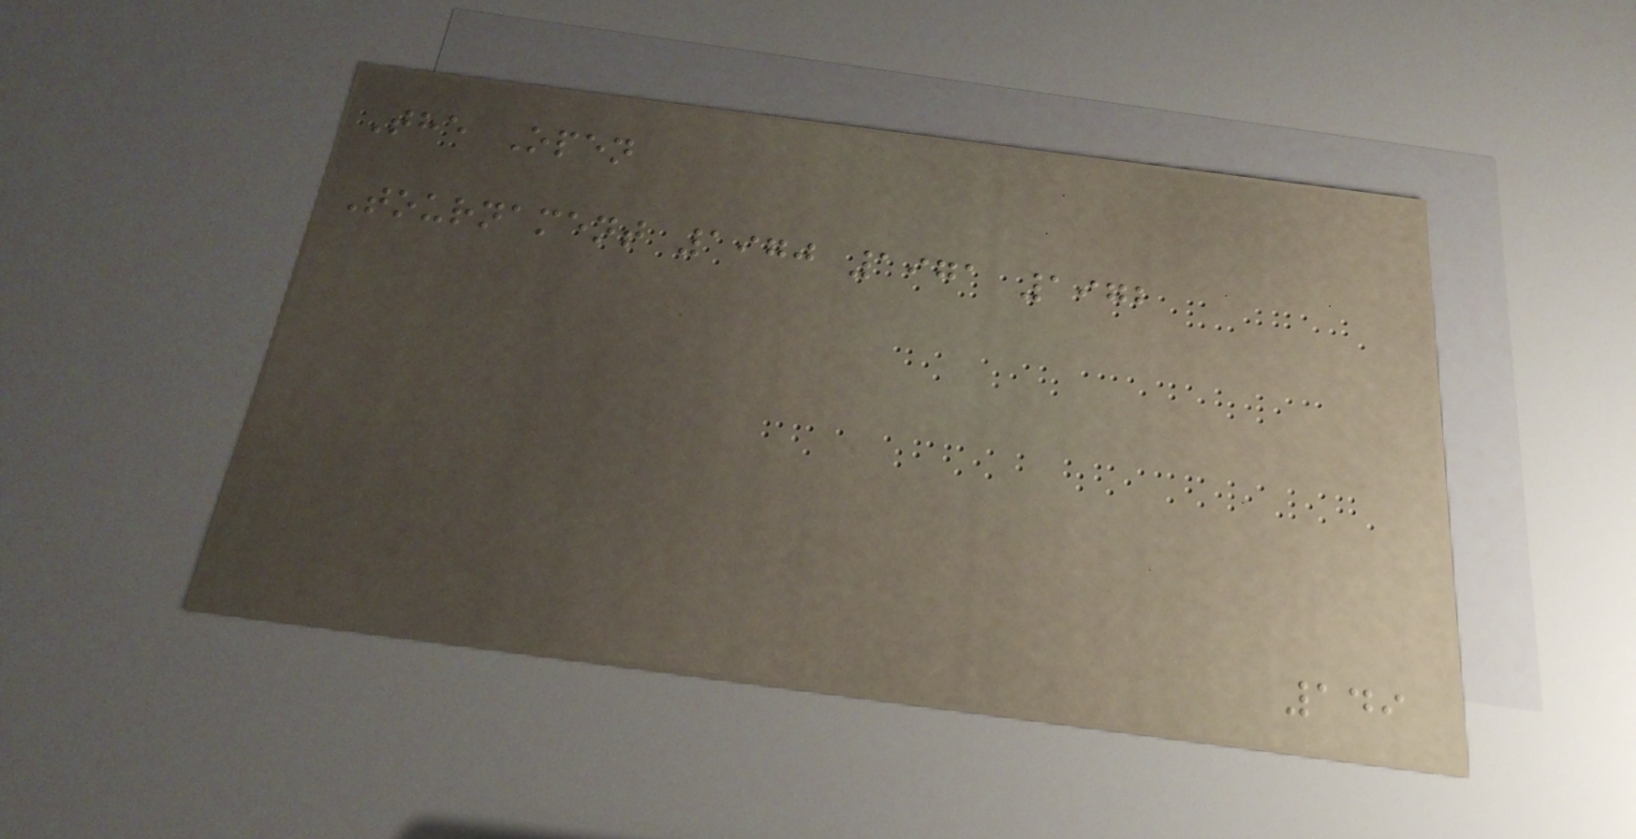The Open
Tournament 1970 1971 1972
149
